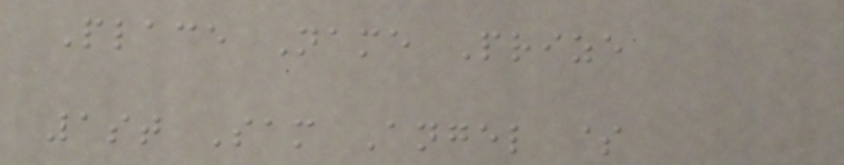Place Name Prize
1st Sam Angel $
